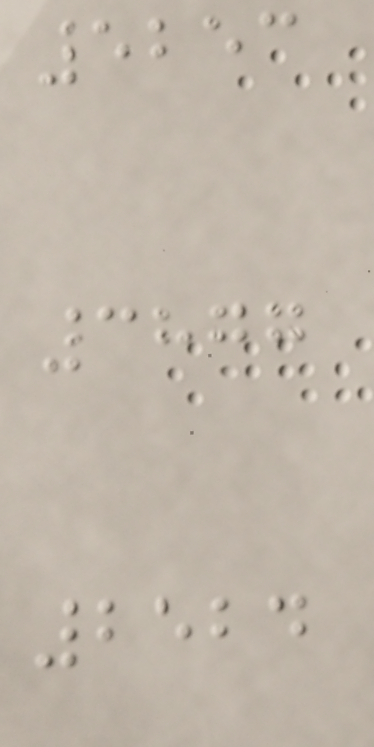5253
3877
2524
